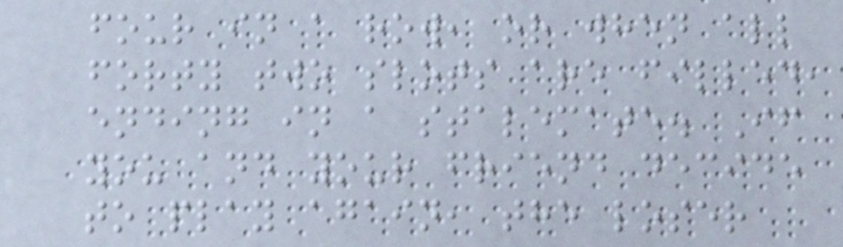four in a row, or when all
forty two slots are filled,
ending in a stalemate. If
you and your friend decide
to play again, the loser
